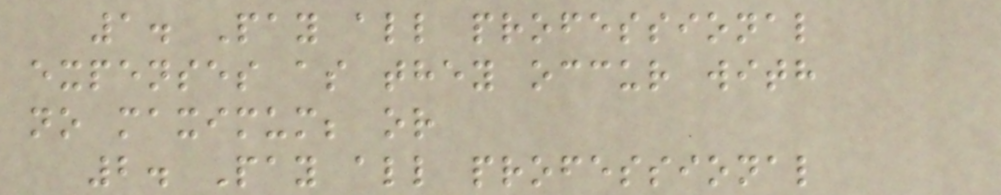1. Pay all professional
expenses as they occur with
no maximum; or
2. Pay all professional
